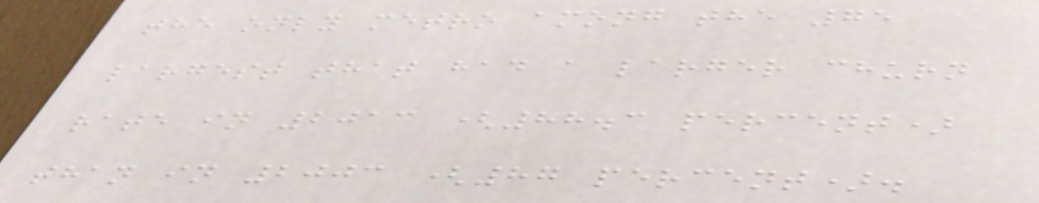the only metro among the 75
largest that had a larger churn
rate in 2013 (88.3 percent)
than in 2003 (87 percent).
